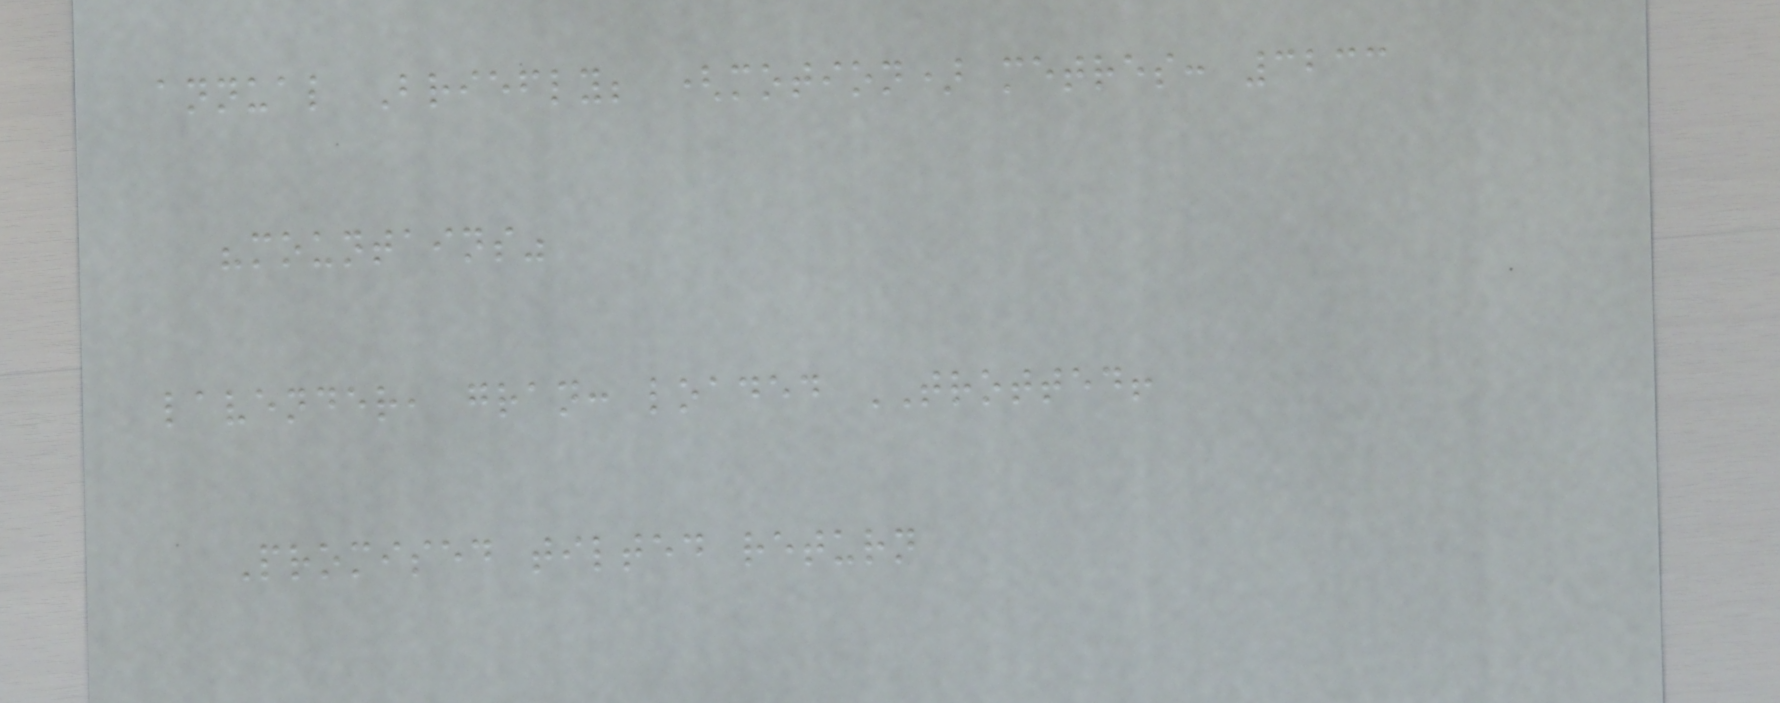annual Briefly; (motion) metres: 3233
"mountains"
lavender, gran: loaded TROTTED!
Promised tilted return
